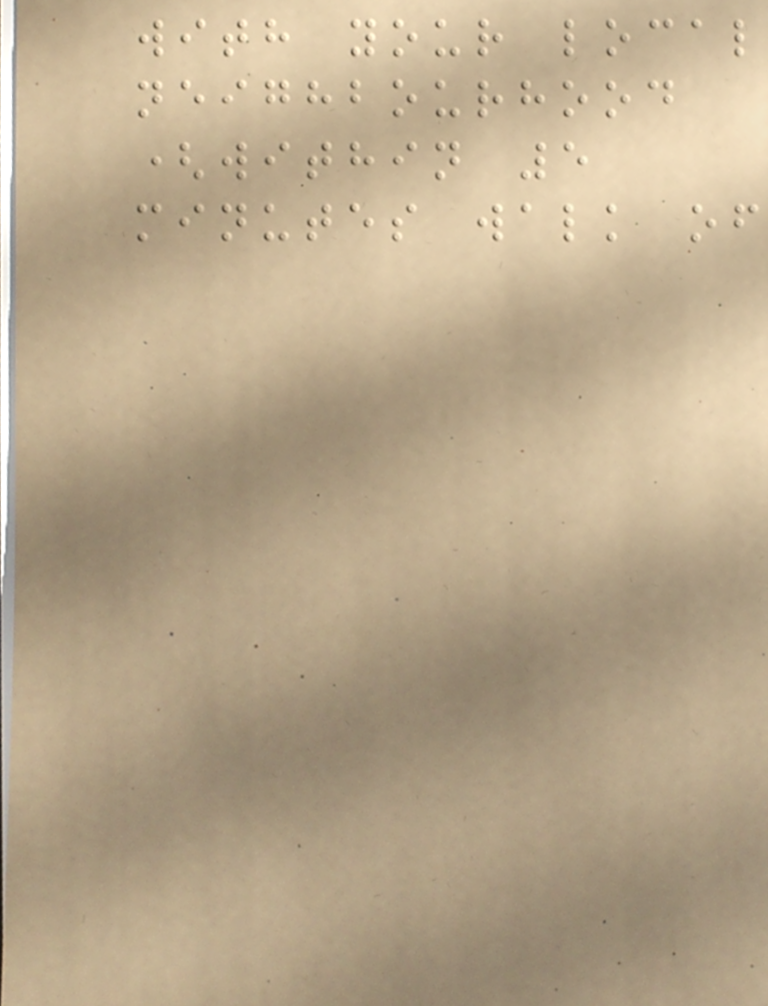with your local
neighbourhood
(within 5
minutes walk of
